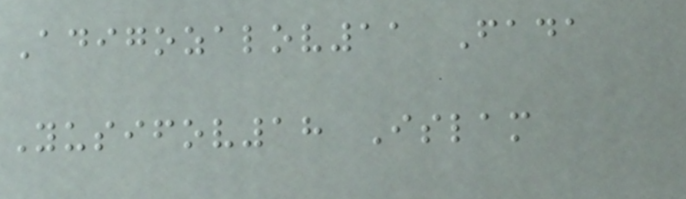Adigozalov11 Fada
Yusifov18 Islam
